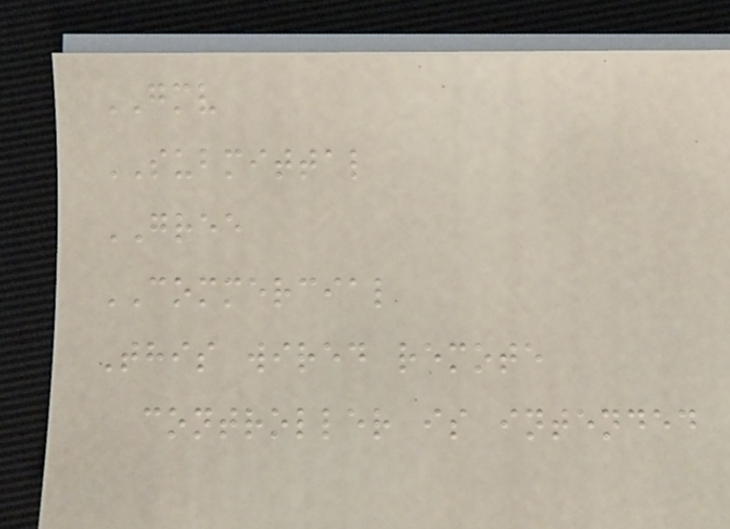GMV
SUBMITTAL
GREE
COMMERCIAL
This wired remote
controller is intended
